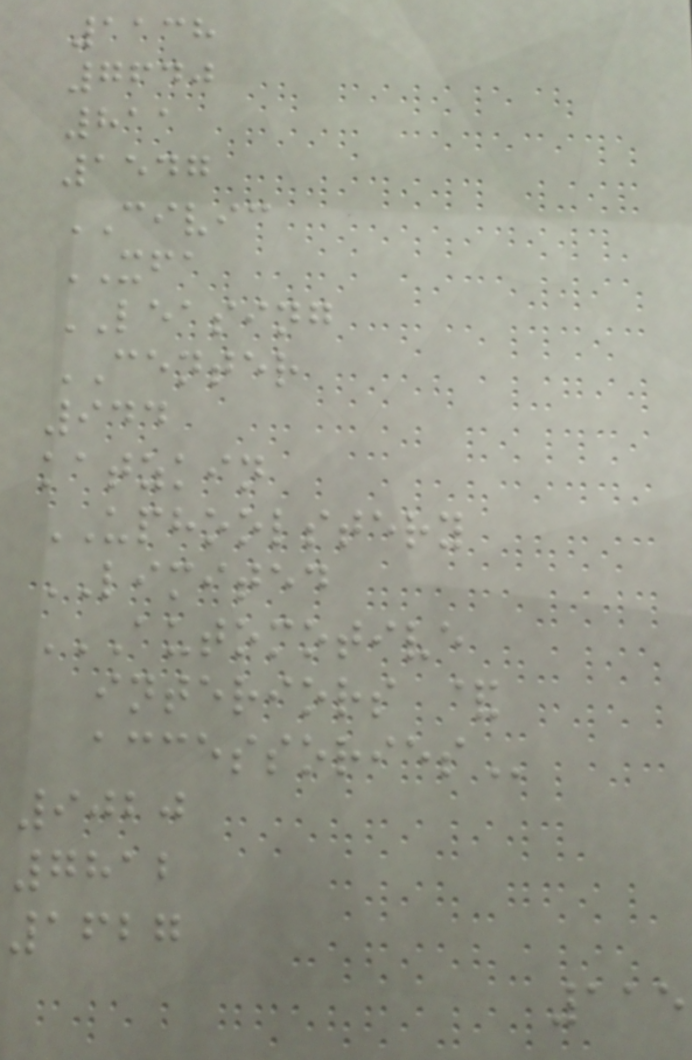1138
7640
811
1547
CIVIC
XFA
LEASING
CENTER
944
katzkin
UPHOOLSTERY
LIMITED
AUTOMOTIVE
INTERIORS &
ACCESSORIES
9020
7812
1627
115
